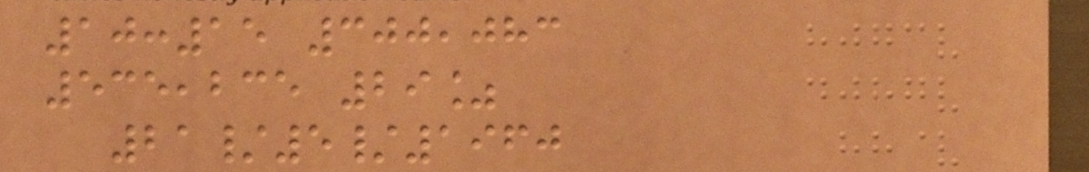10:15 300,083
535,235 29%
21/5/1960
